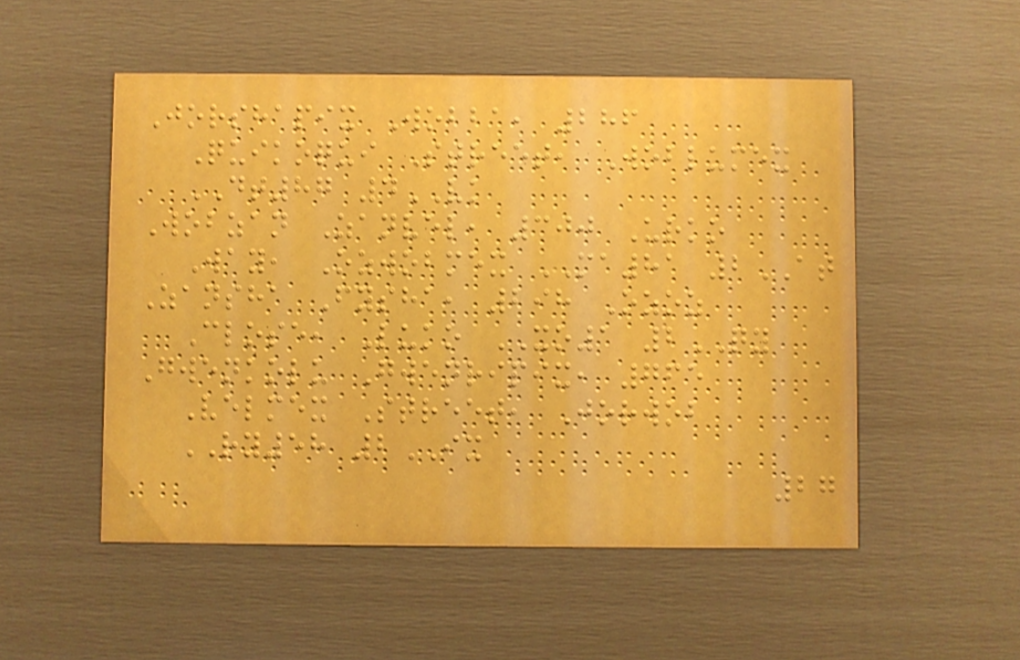Jorshapix Wobba, 286
Quikoqui Street, Woblumex
DT87 4VK
Wobzan Zanvel, 300 Urko
Way, Ozwobmex MA81 2AT
Zansha Fysha, 298 Ozoz
Close, Luko XO1 2QY
Gwenkolu Gwenripix, 765
Velmex Street, Jorwob
RY58 2IX
27
